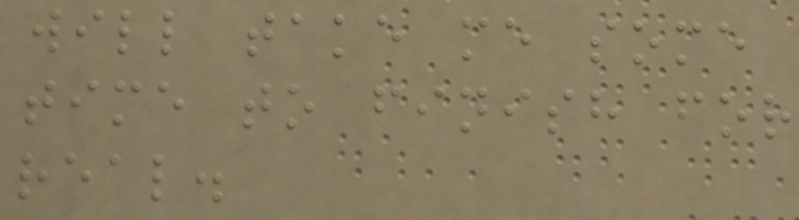will take me some
time to finish for
real.
